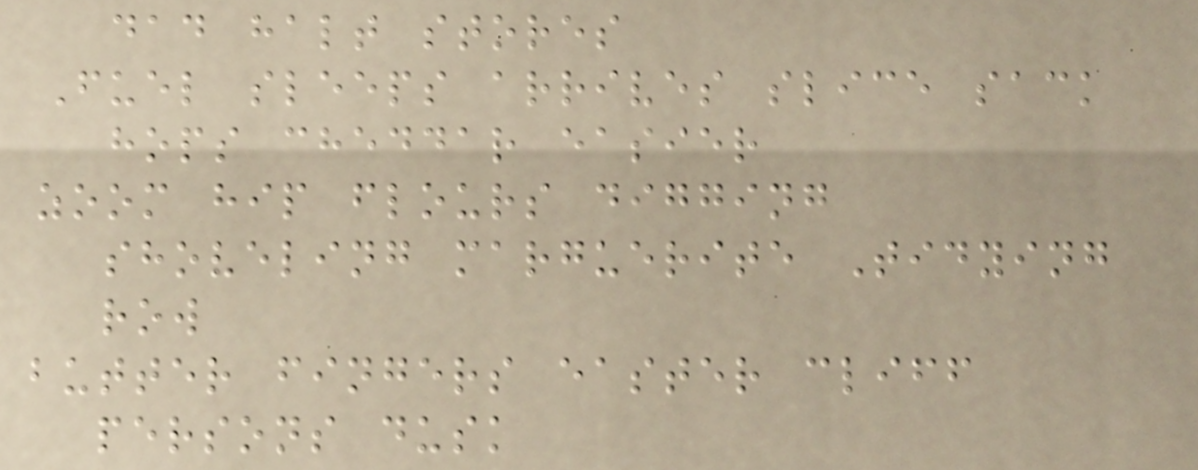dad halt stores
Fuel sleeps arrives slice sack
hops cheddar easier
zoom hip flours digging
shoveling marguerite Tidying
row
butter fingers easter cliff
persons dusk
